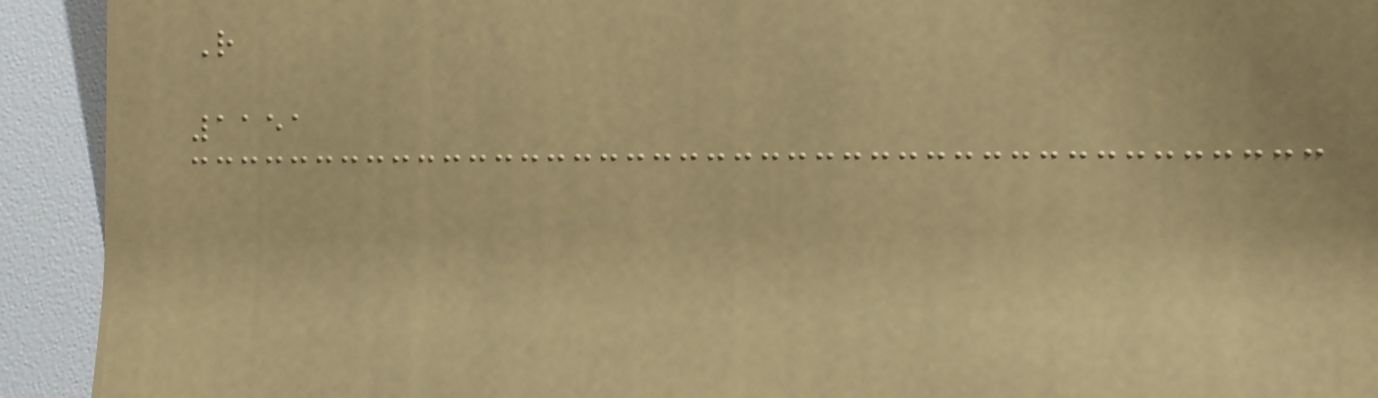R
1151
